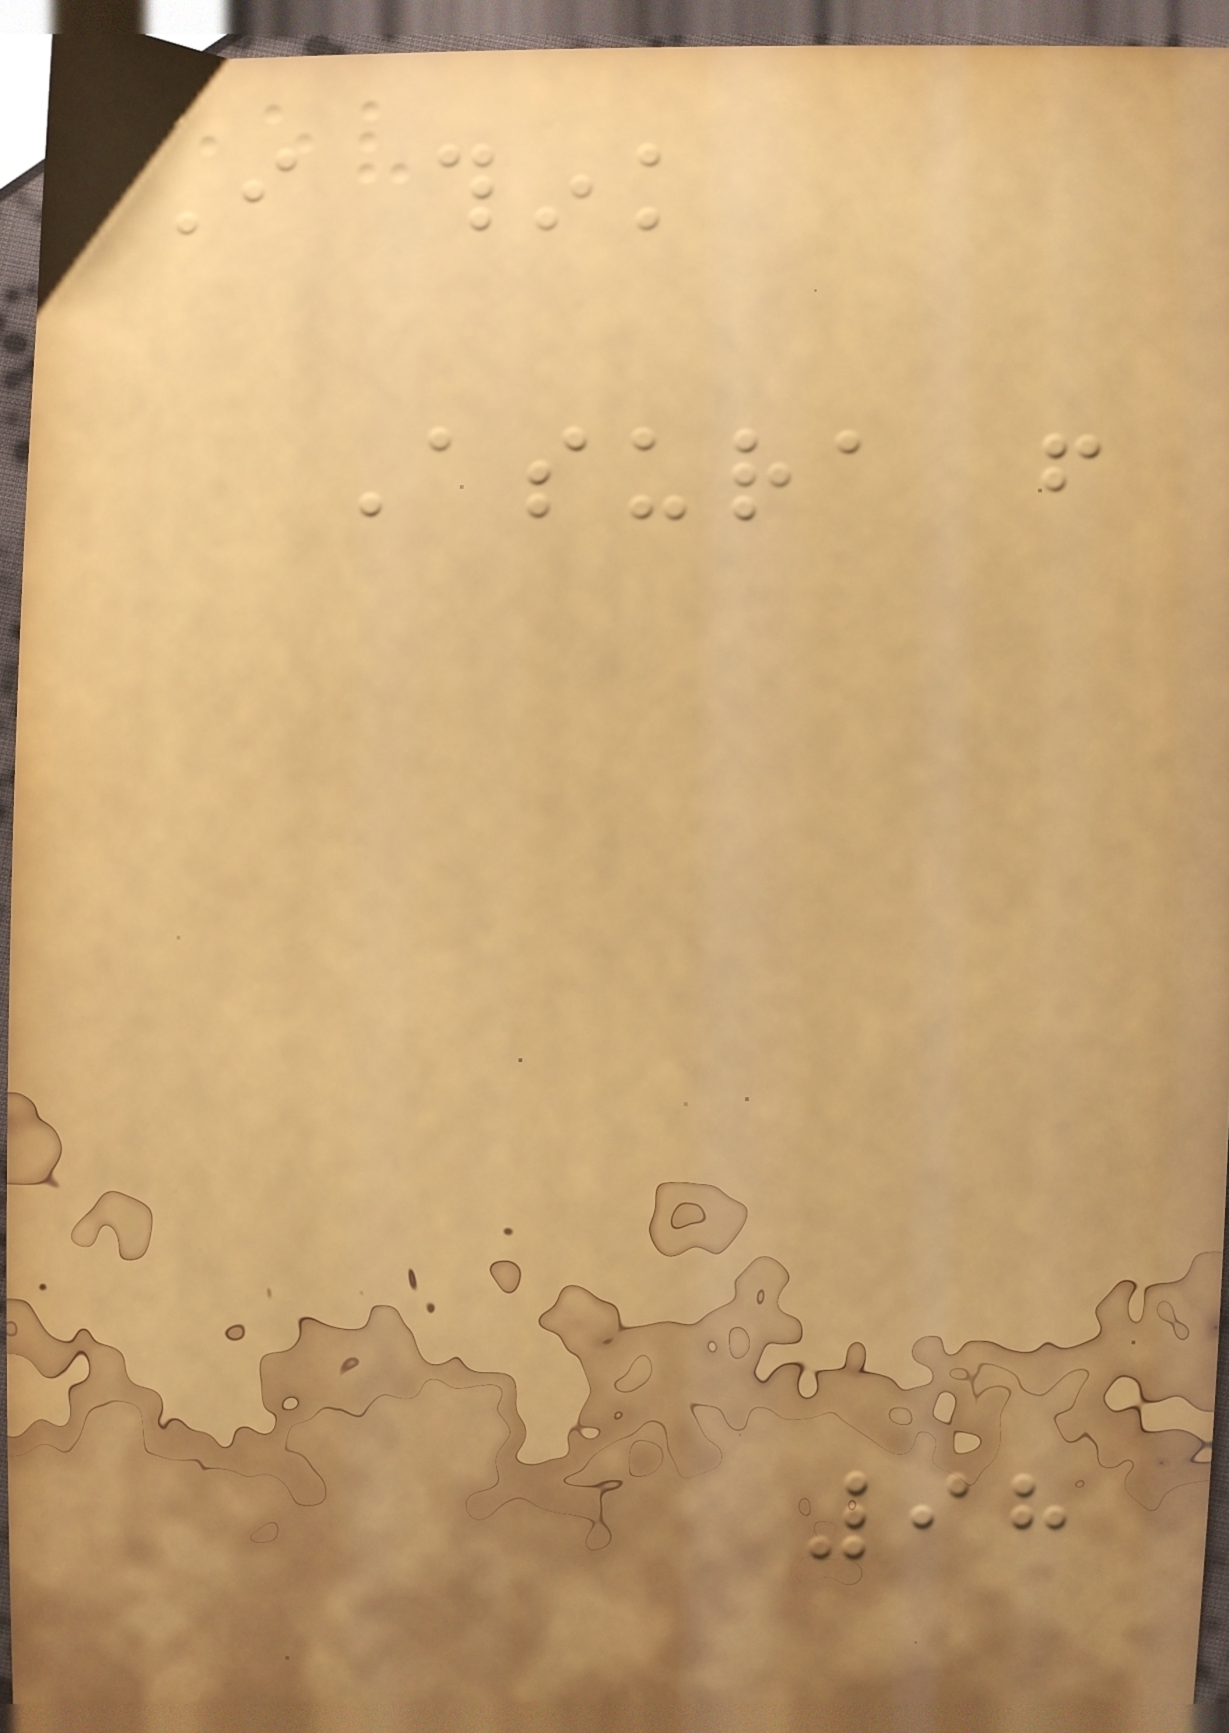I think
Asura from
98
